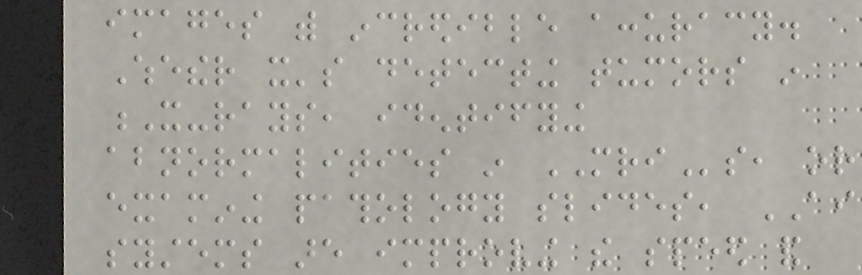images with incredible accuracy.
Whether it's detecting tumors in
X-rays, identifying
abnormalities in MRIs, or
examining pathology slides, AI
systems are improving the speed and
